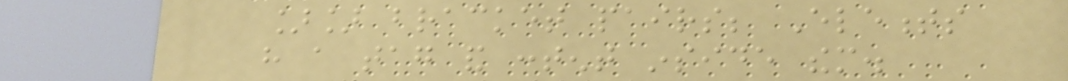]] bracket pairs; Elements
have a tag and content inside them.
